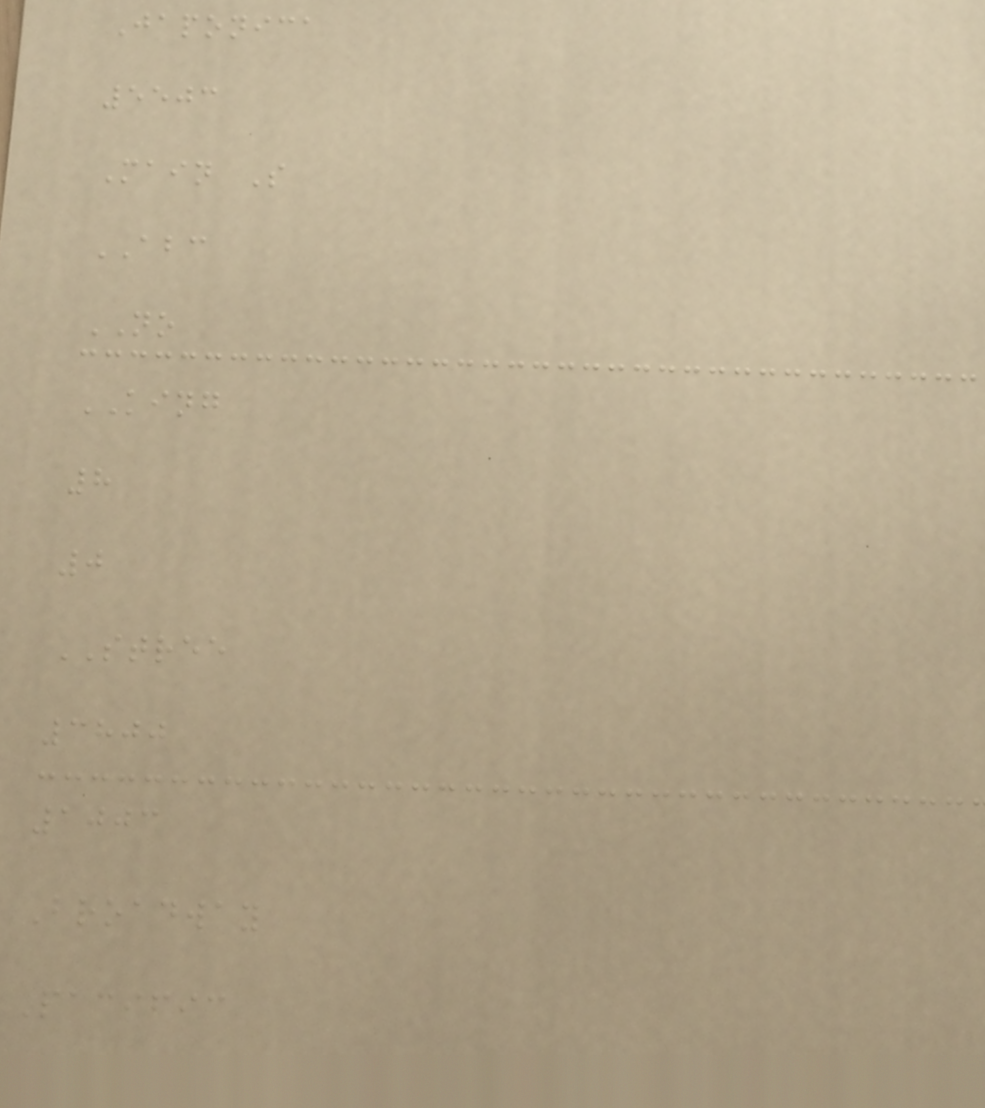Japonica
5503
Main S
ABC
NO
KING
8
0
STREE
3800
1003
Broadway
Pacific
